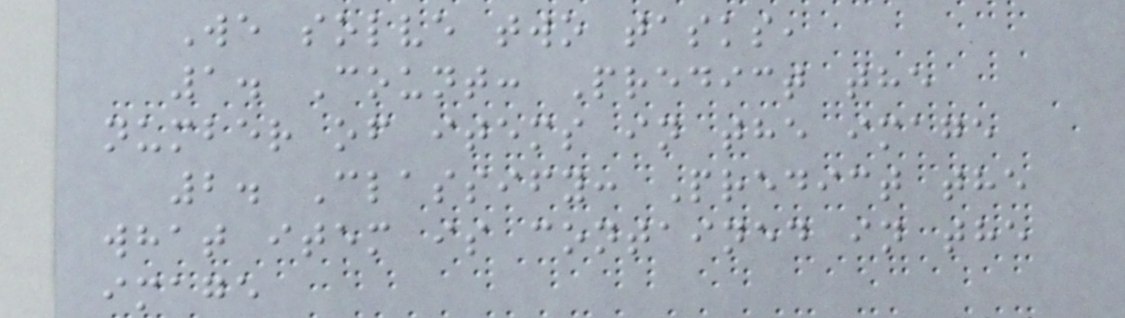We solve two tasks,
1. Count: Predict the
number of items in the image
2. Classify: Predict the
what item is contained in the
image
